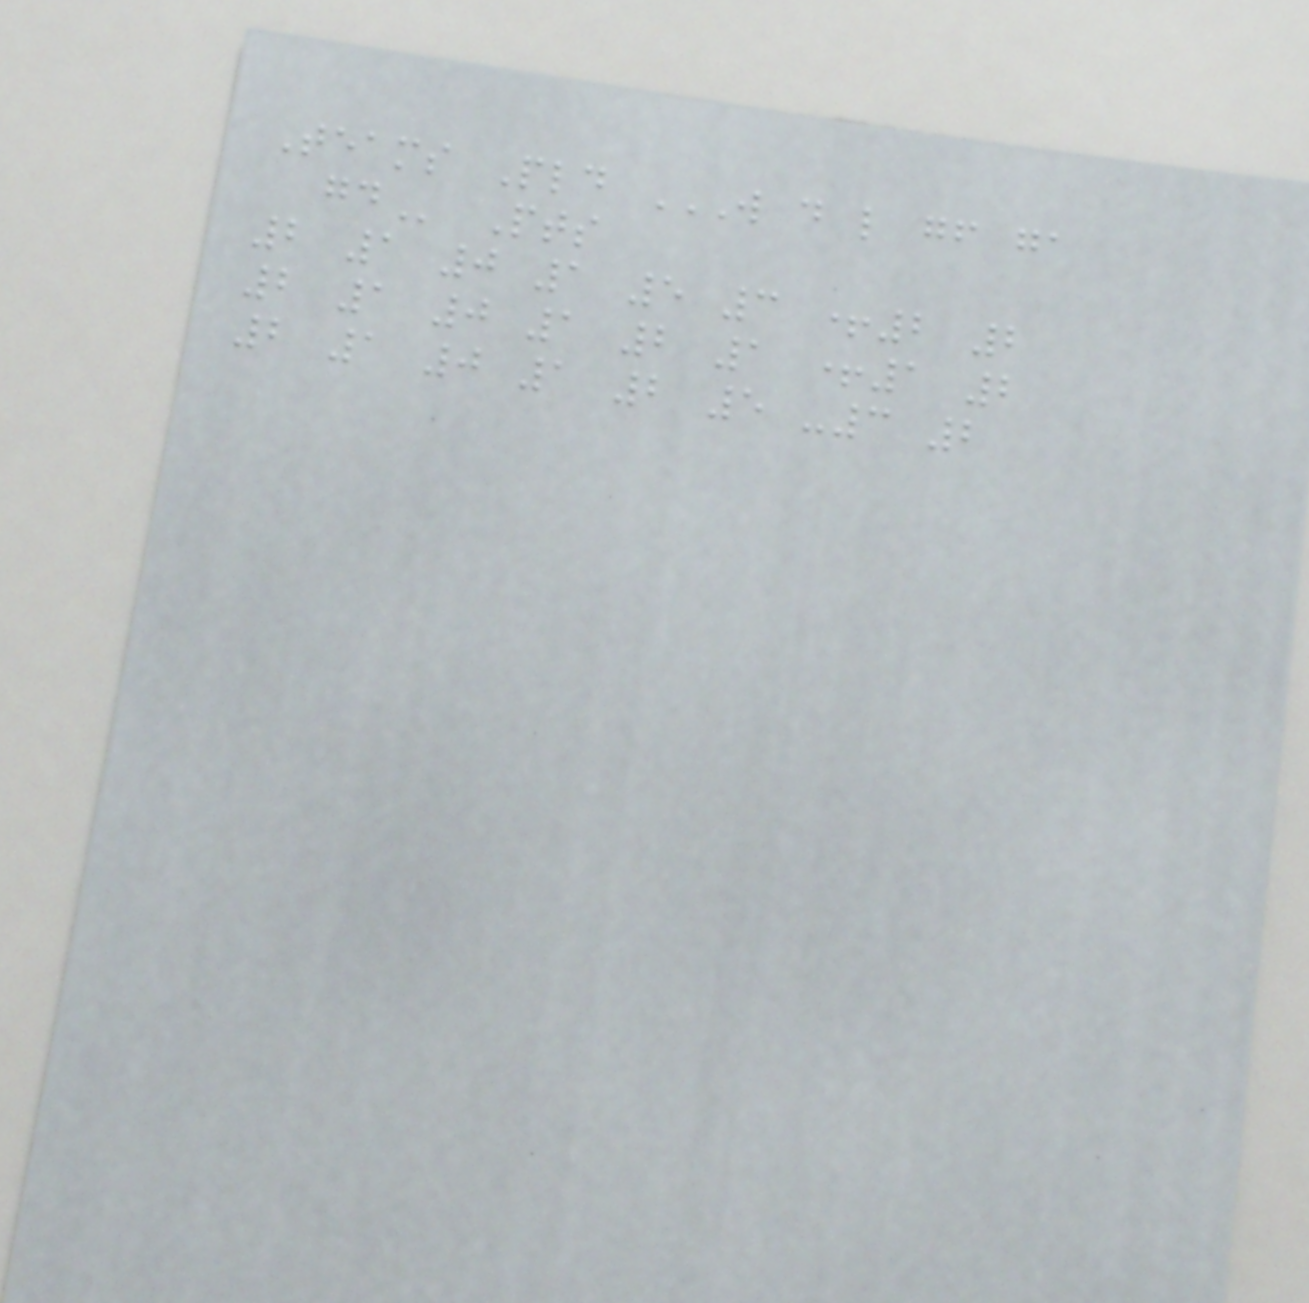Teams Pld W D L GF GA
GD Pts
2 1 0 1 5 3 +2 2
2 1 0 1 2 1 +1 2
2 1 0 1 2 5 -3 2
